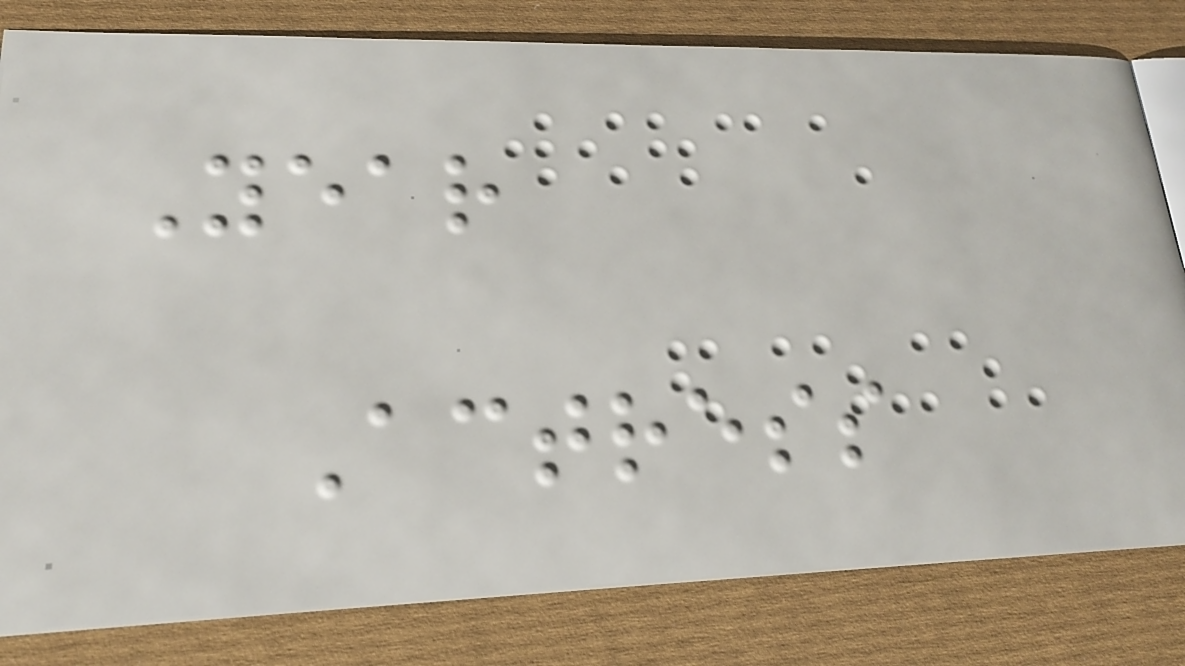Year
Actress
